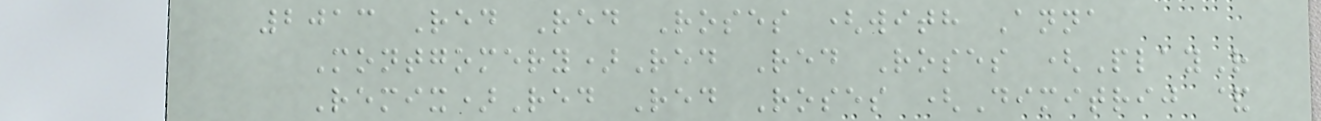2013 Red Red Roses (with Anna
Montgomery)Red Red Roses (PlayR
Remix)Red Red Roses (Dimitrij &
